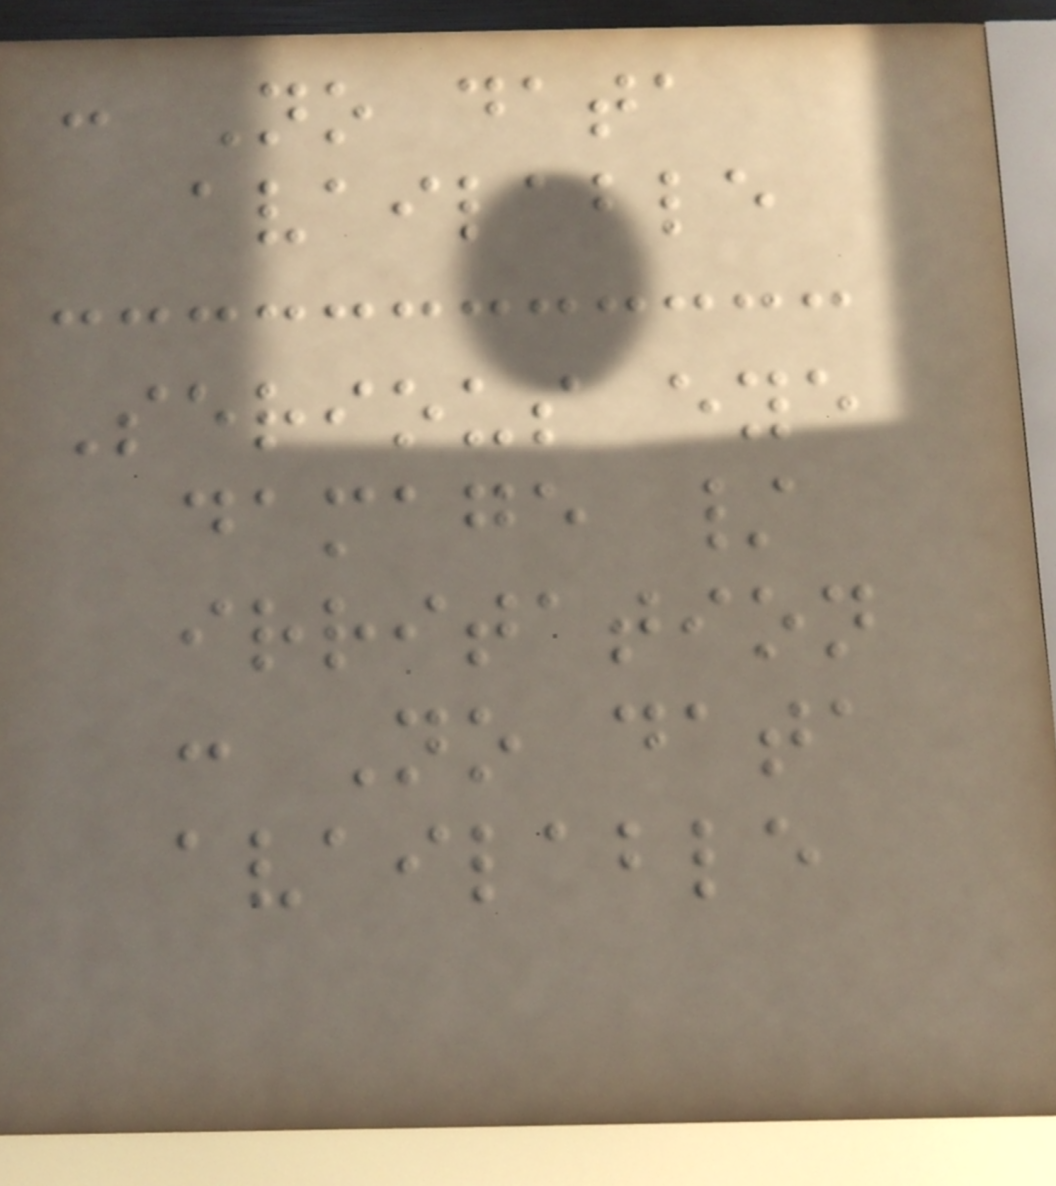: No data
available
Serious eye
damage /
irritation
: No data
available
